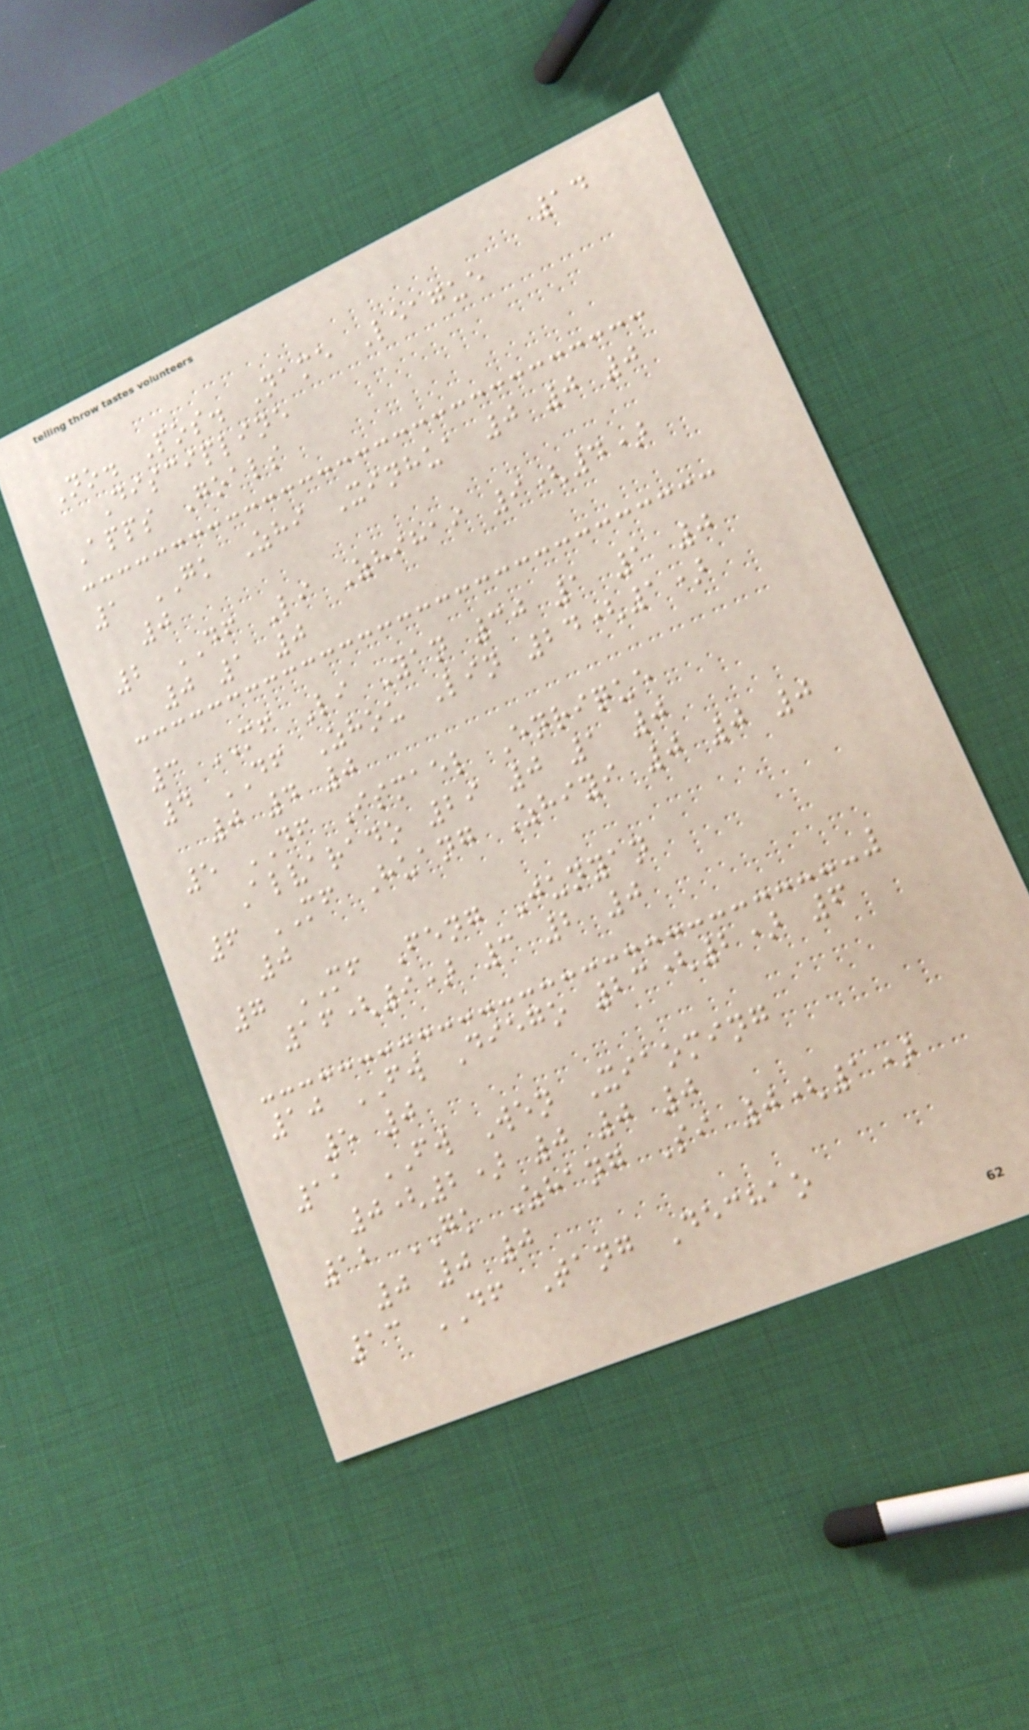14
No. Pos. Name League
Discipline
Apps Goals
1 GK Zhi Xinhua 0 0 0
0
2 DF Li Zhihai 9(4)
0 1 0
3 MF Li Yan 30 1 1 0
4 DF Zhou Lin 24(1)
0 4 0
5 DF Ismael Enrique
Alvarado 29 0 1 0
6 MF Huang Zhiyi 0 0 0
0
7 MF Feng Junyan
16(9) 3 2 0
10 FW Diego 23(2) 6
5 0
11 FW Wen Xiaoming
0(2) 0 0 0
12 GK Zhang Si 0(1)
0 0 0
13 DF Tang Dechao
